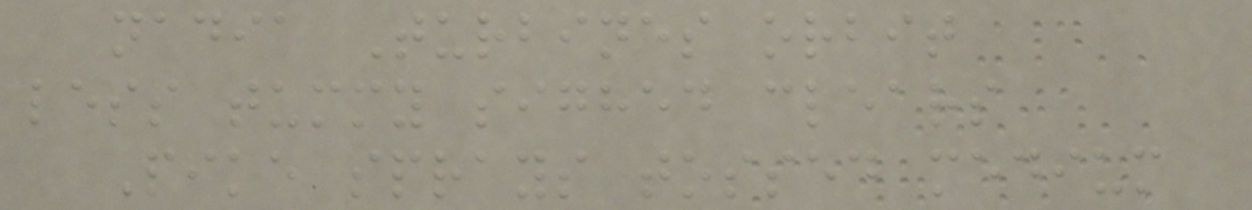nadia Turbines orbit
less tummy sighed clears
Pike sprays tossed medium
